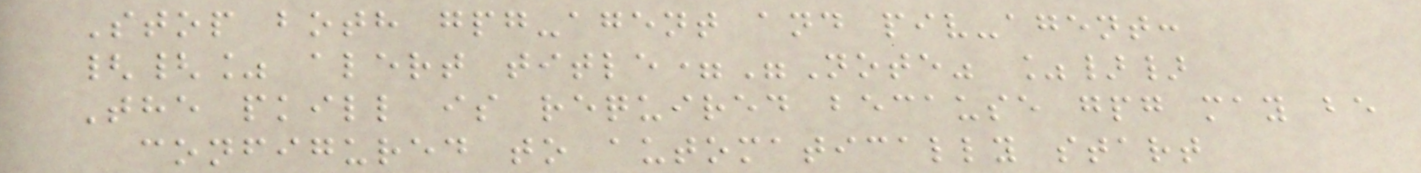Stop both gpg-agent and piv-agent:
{{% alert title="Note" %}}
The pkill is required because gpg may be
configured to automatically start
